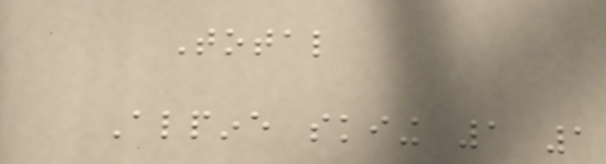Total
Alpine skiing 1 1
